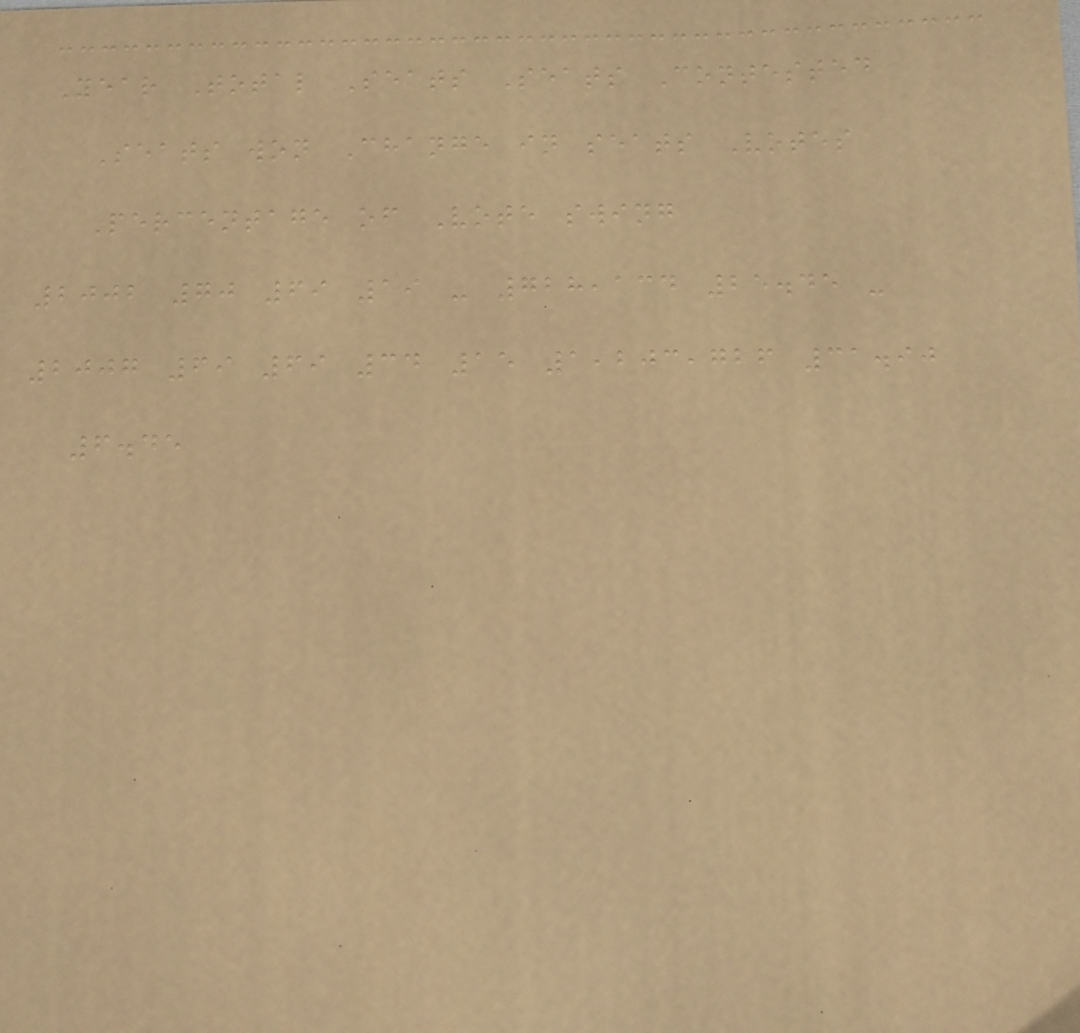Year Total Seats Seats Contested
Seats won Change in seats Votes
Percentage of Vote swing
2002 70 69 19 - 728,134 25.45 -
2007 69 69 34 15 1,203,726 31.90
6.45
